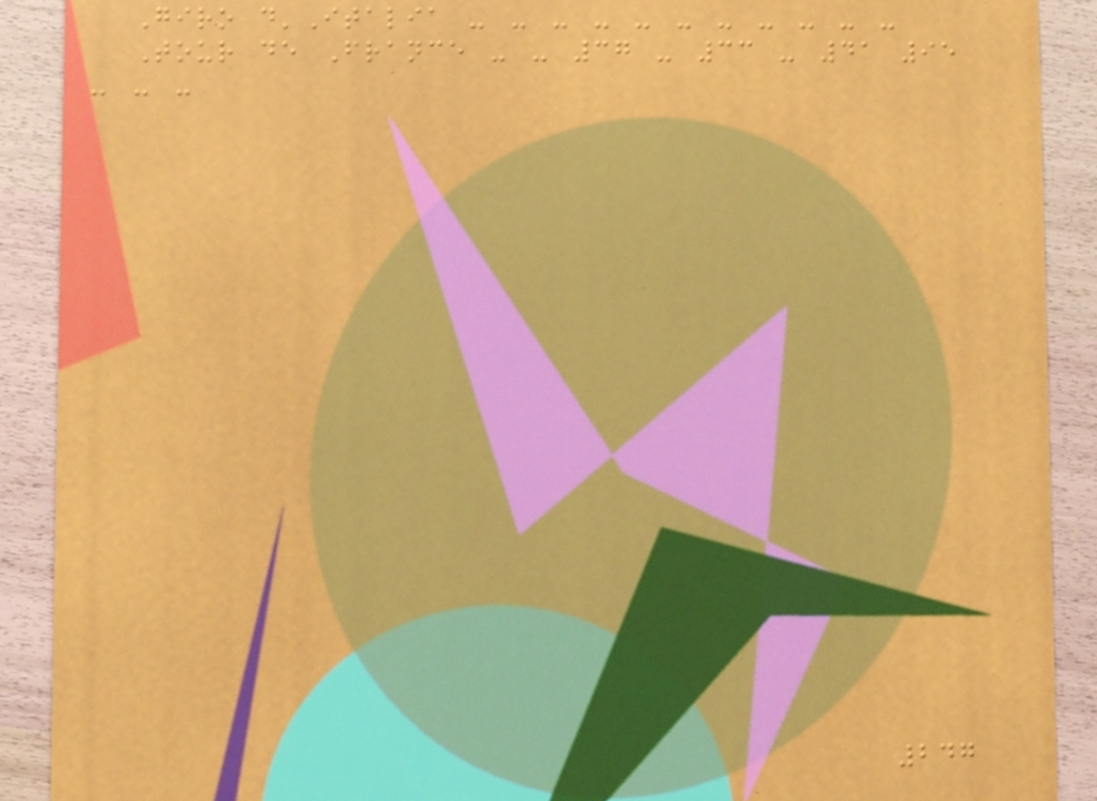Giro d'Italia - - - - - - - - - - -
Tour de France - - 37 - 33 - 41 95
- - -
247
